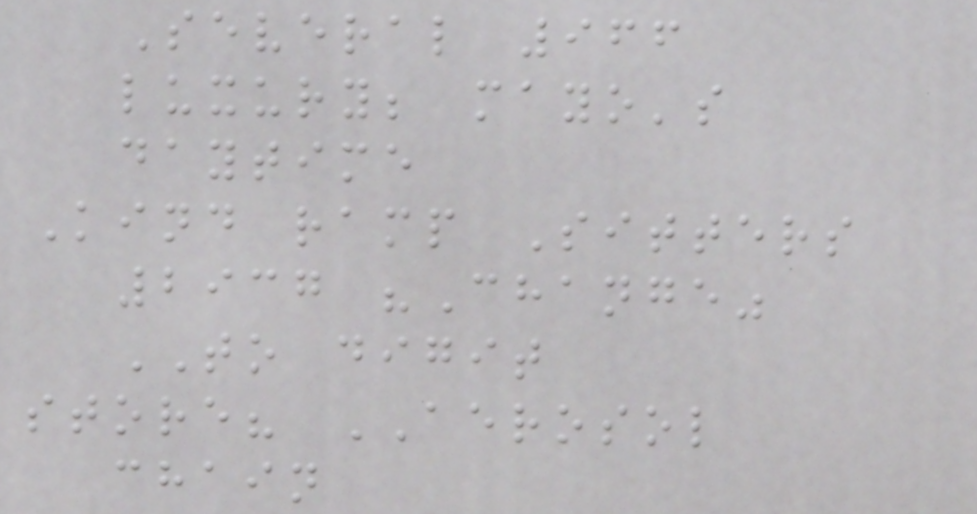Several 966
luxury; mayo's
daytime
Kind ramp Sitters
2937 "Change"
TO digit
store? AEROSOL
chain
